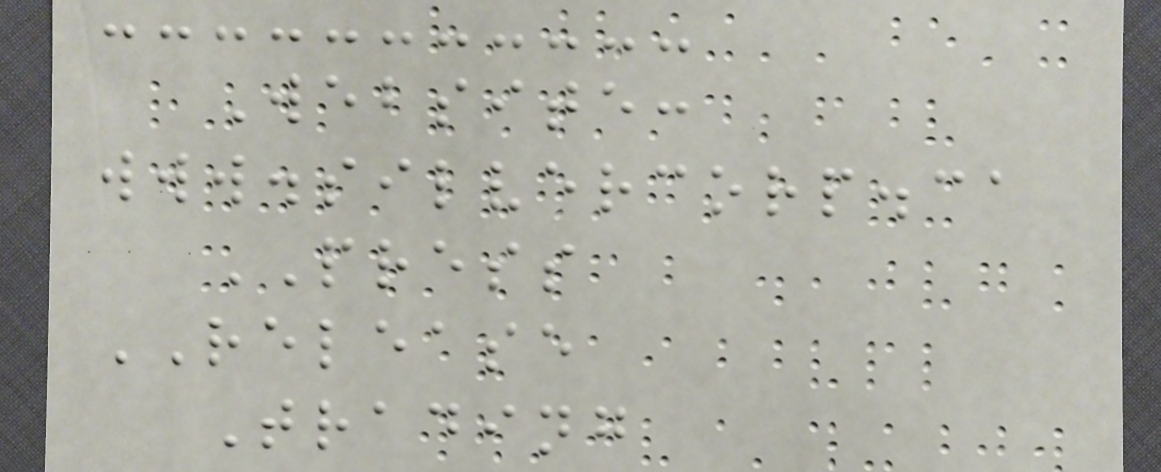Website:
www.silvercorp.ca
PRESS
RELEASE
Trading
